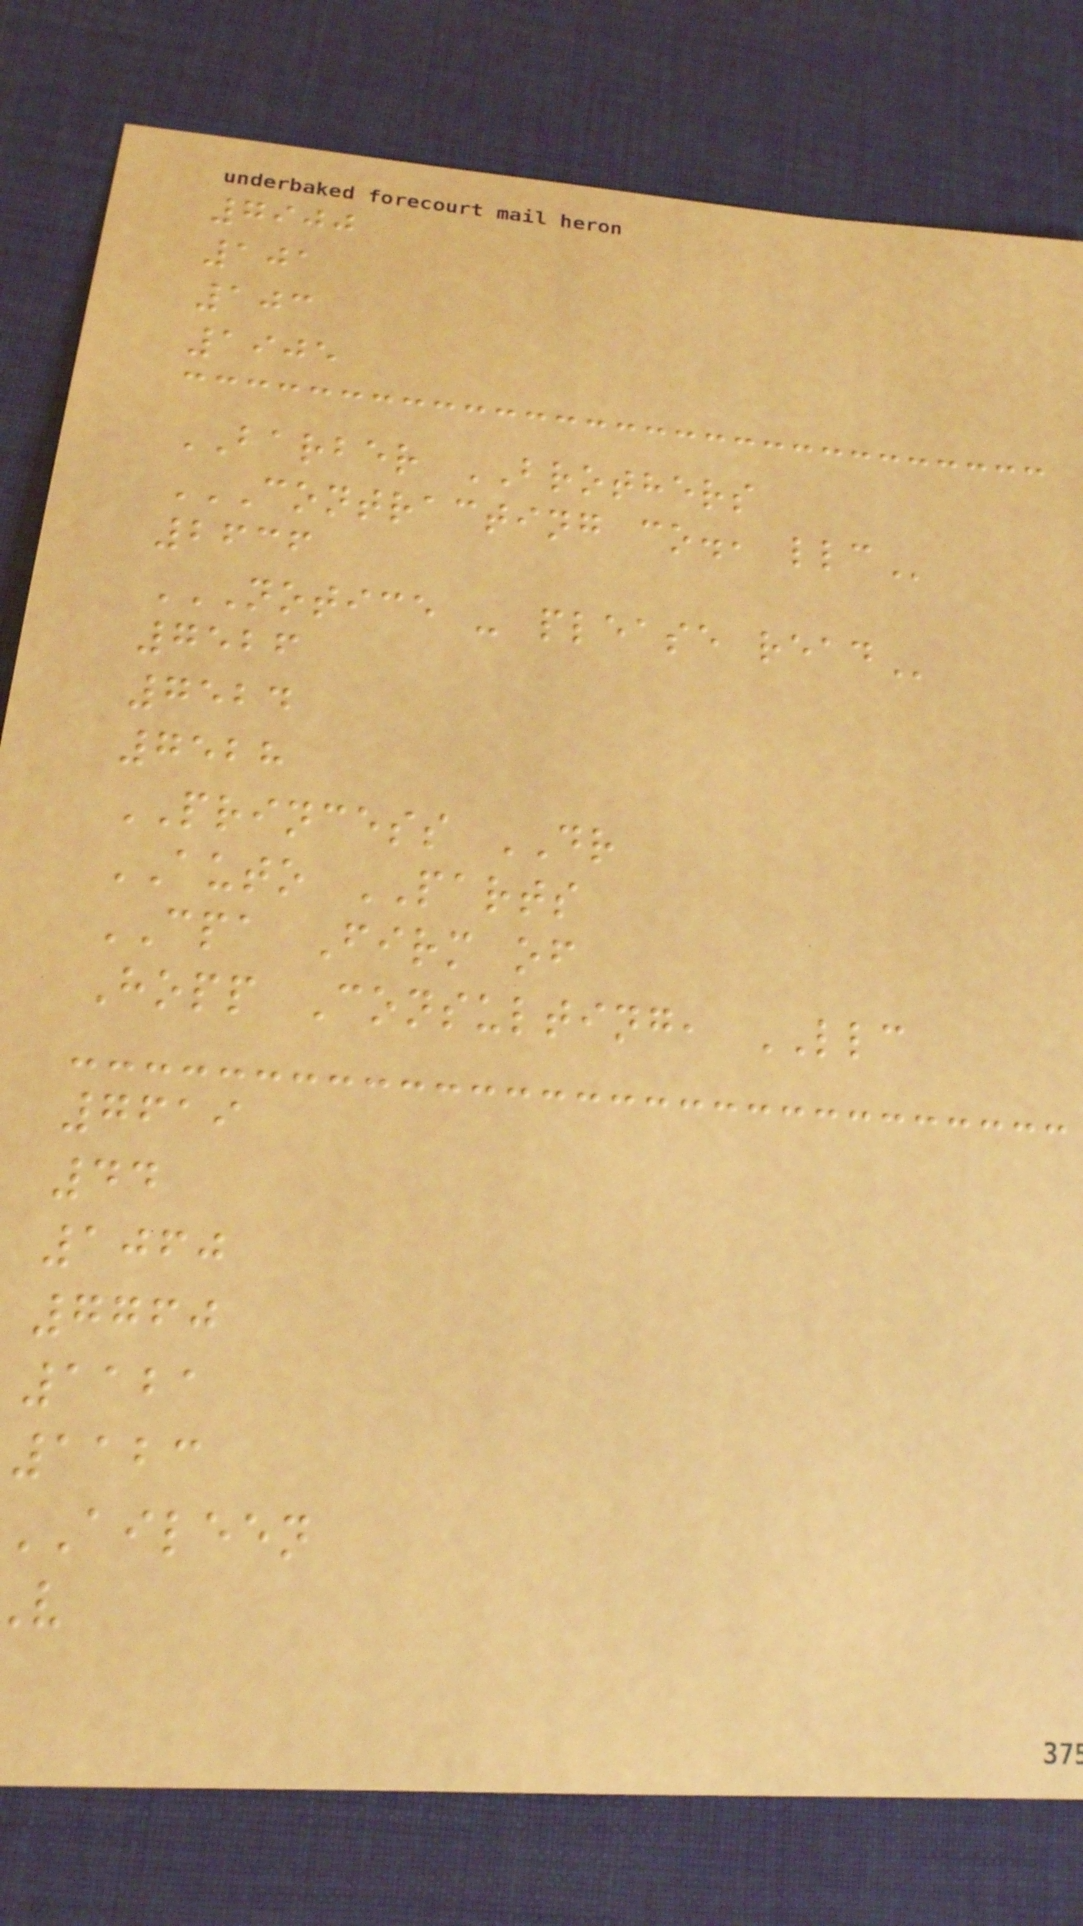7900
101
103
1905
BARBER BROTHERS
CONTRACTING CO., LLC
2636
NOTICE - PLEASE READ
7526
7524
7528
PRINCESS DR
AUTO PARTS
CPA Firm of
Hopp Consulting, LLC
7619
44
1060
7760
1121
1123
AILEEN
